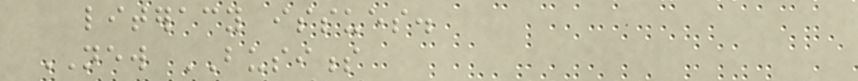literacy issues.
NEW BUSINESS
